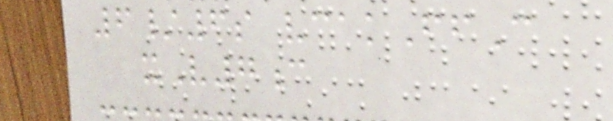6/6s vcakFfC
xV7c
